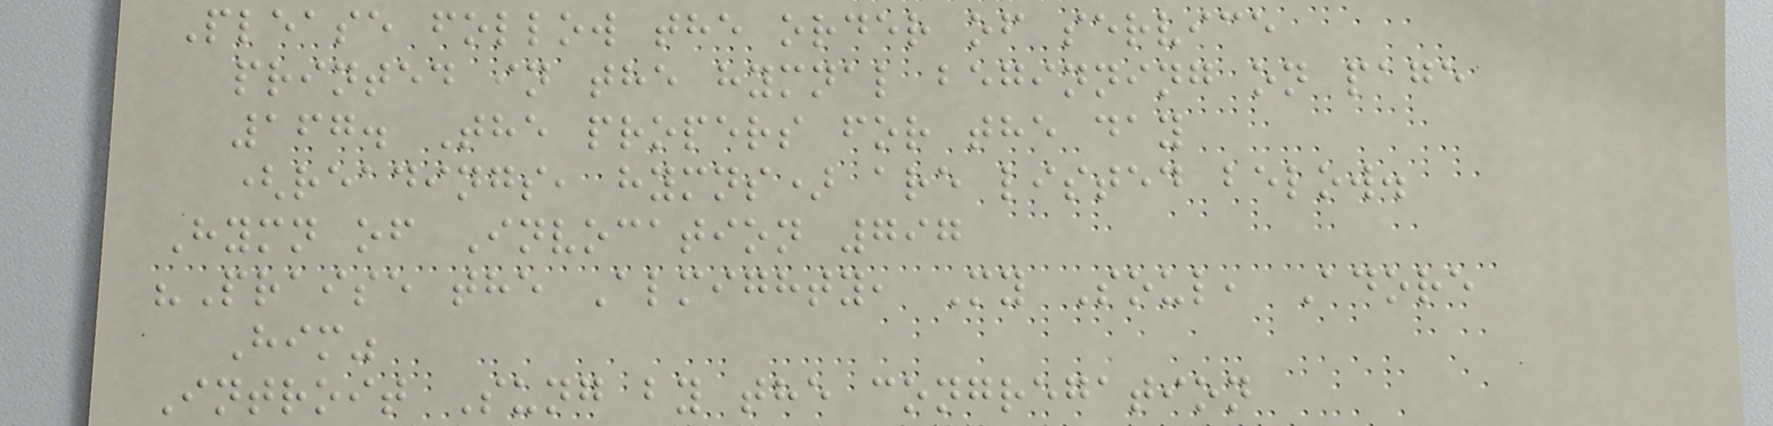Please follow the order of service
printed in the hymnal beginning on page
167. The propers for the day
(readings, hymns) are listed below.
Hymn of Invocation 797
"Praise the Almighty, My Soul, Adore
Him"
Introit Sung by the congregation
